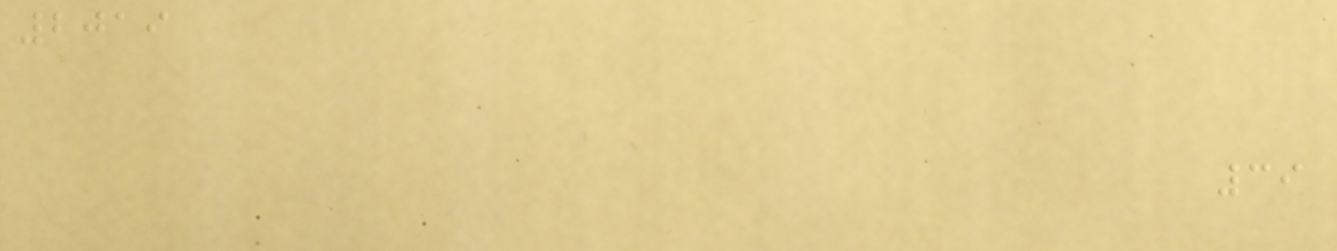2019
39
